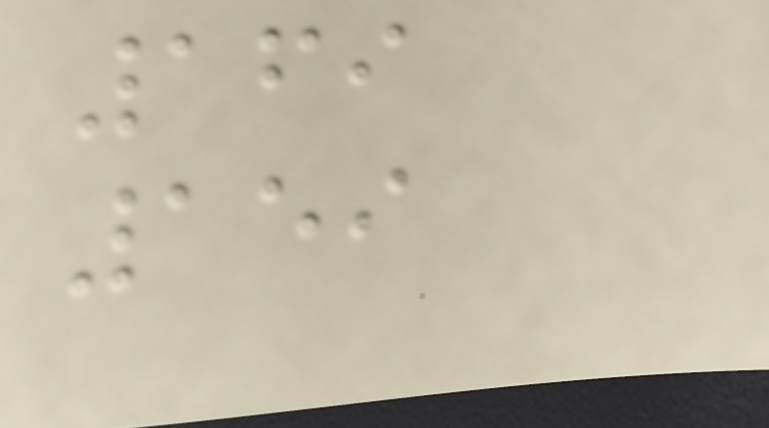169
159
